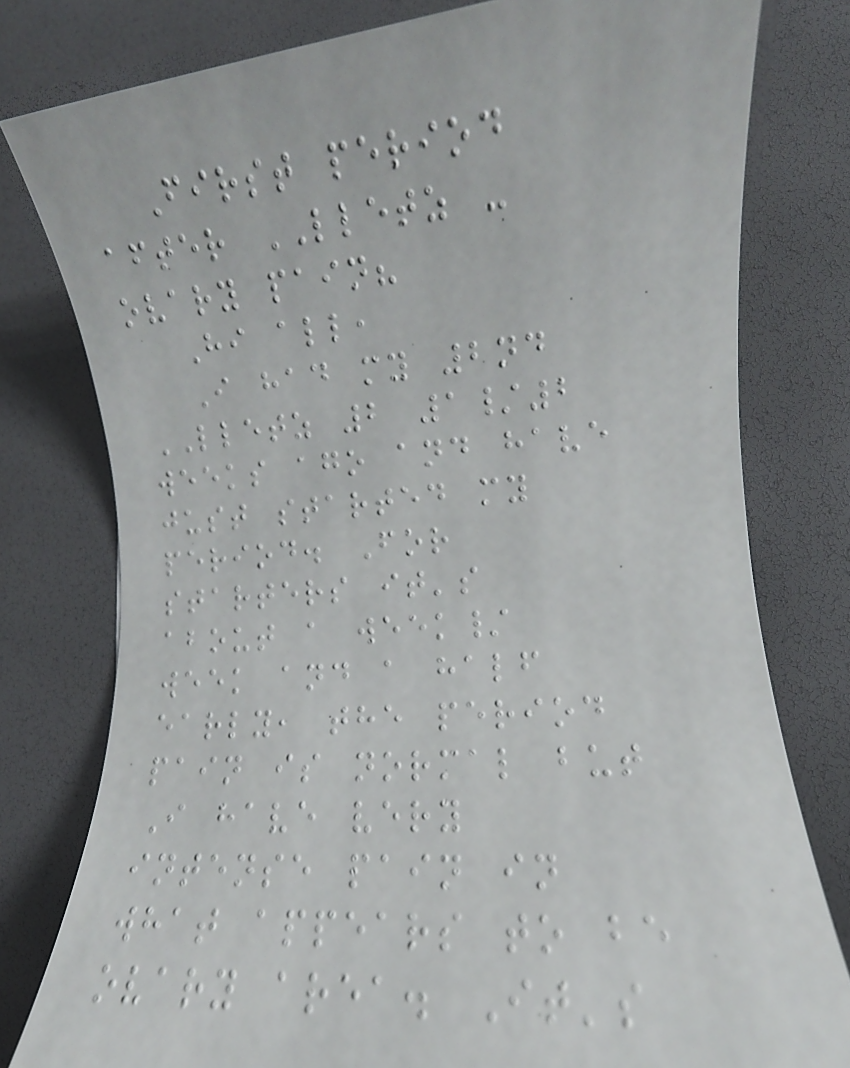First period
after LLETZ -
ovary pain?
Hi all,
I had my 2nd
LLETZ 2 1/2
weeks ago and have
just started my
period. For
starters it's
about a week/
week and a half
early, the period
pain is normal but
I have very
intense pain in
what appears to be
ovary area. It's
